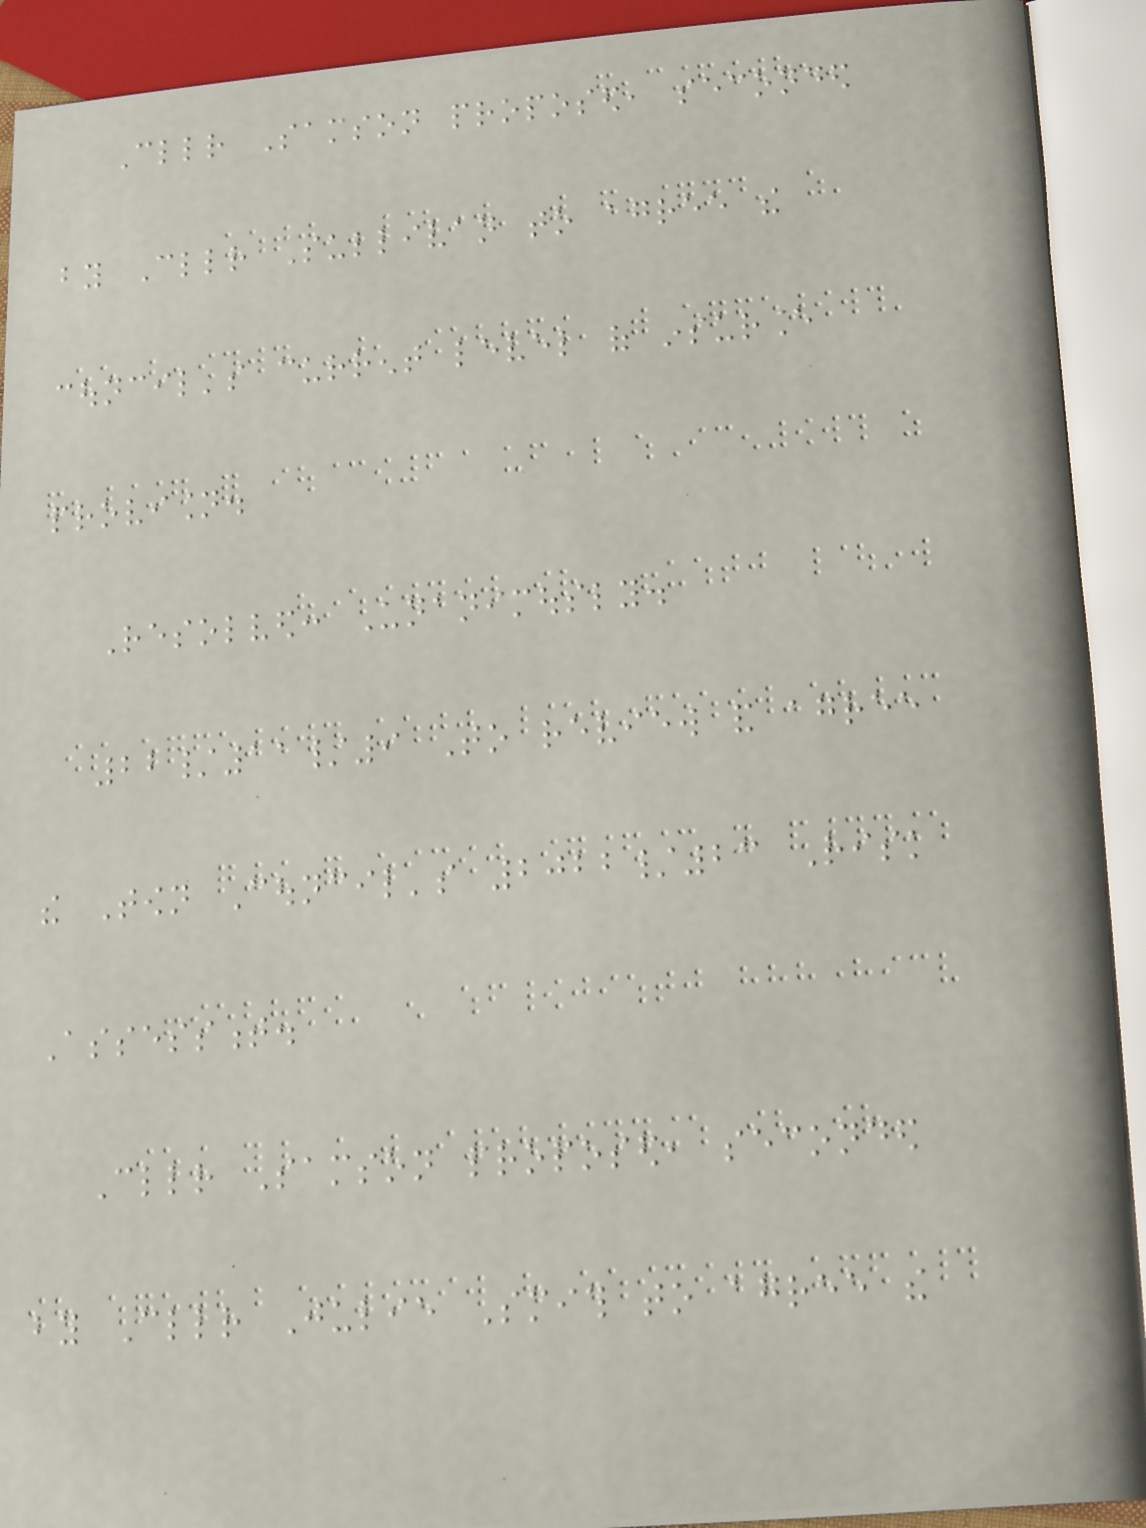Cllr Samson proposed, seconded
by Cllr Sullivan to agree the
council's current level of insurance
provision.
Resolved: Unanimously.
22/11/9 To review and agree
the Town Council's 2022/23 Risk
Assessment.
Cllr Samson proposed, seconded
by Cllr Julie Smith to agree the
